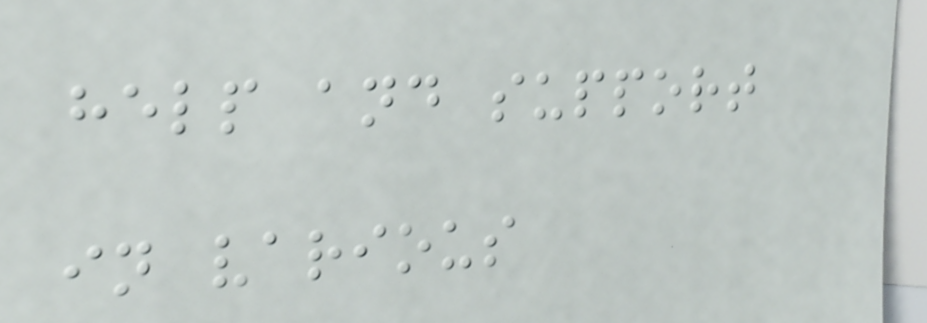help and support
in various
